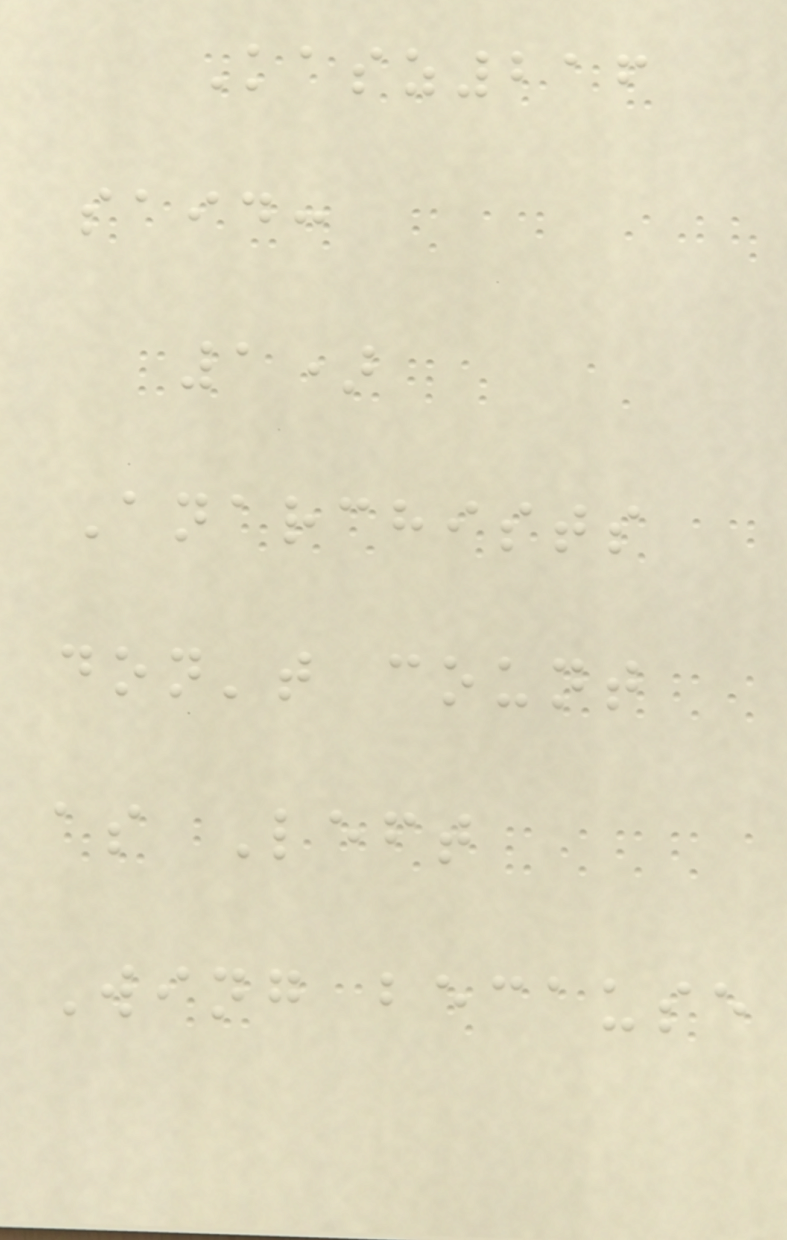Kasz216
said:
1)
Anarchists
don't count
as Left
Wing because
